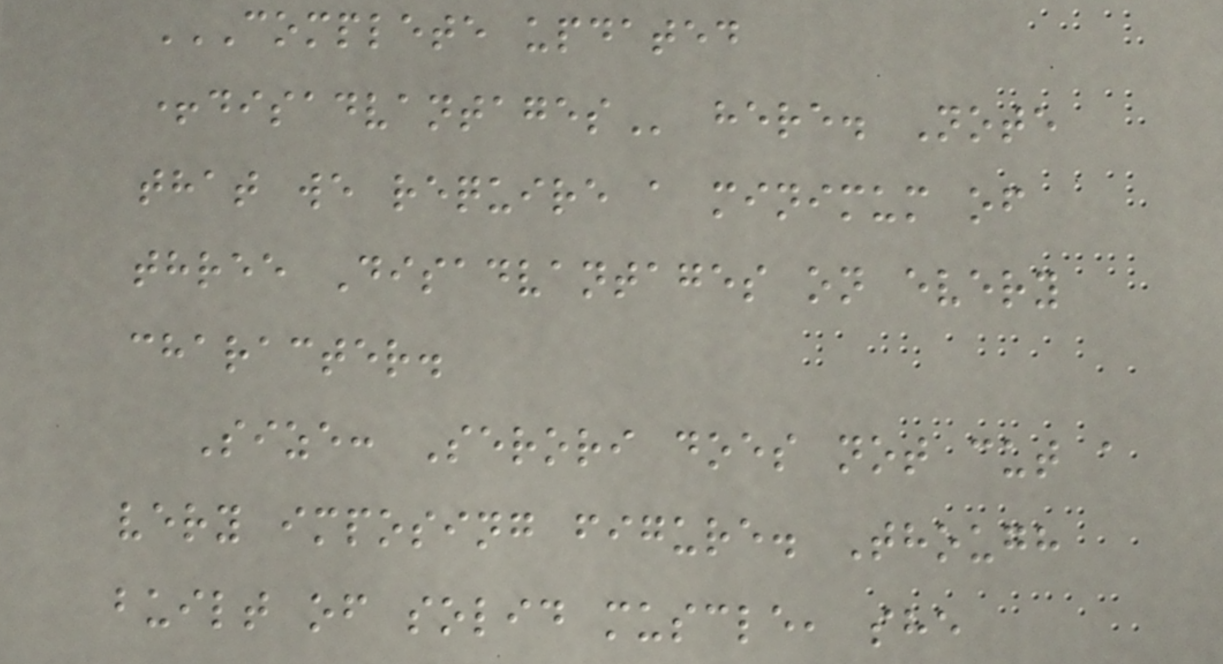COMPLETE UPDATED
+DISADVANTAGES here. Note
that we require a minimum of
three Disadvantages on every
character.
Size: Serori does not cut a
very imposing figure. Though
built of solid muscle, she
